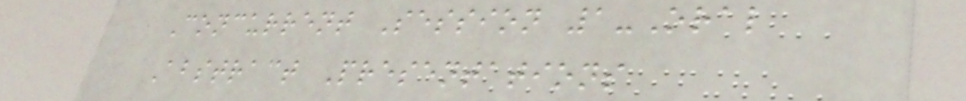Concurrent Session 1-Oral
Abstract Presentations
